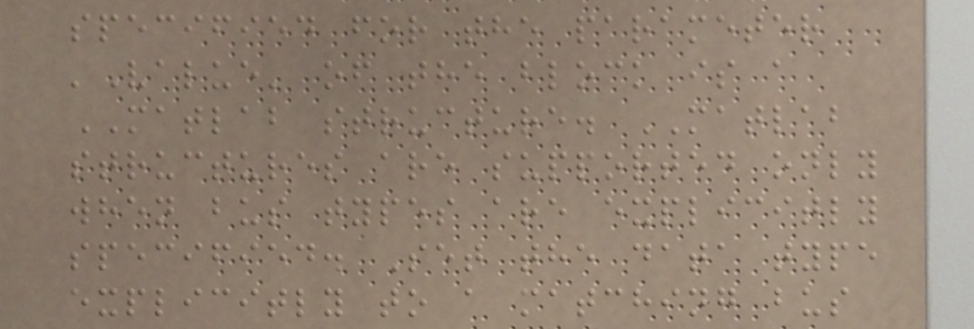specified for the parameter
'Value' of the block is a
MATLAB structure. MATLAB
structures are supported only
when bus types are explicitly
specified. Set the data type
explicitly to a matching bus
